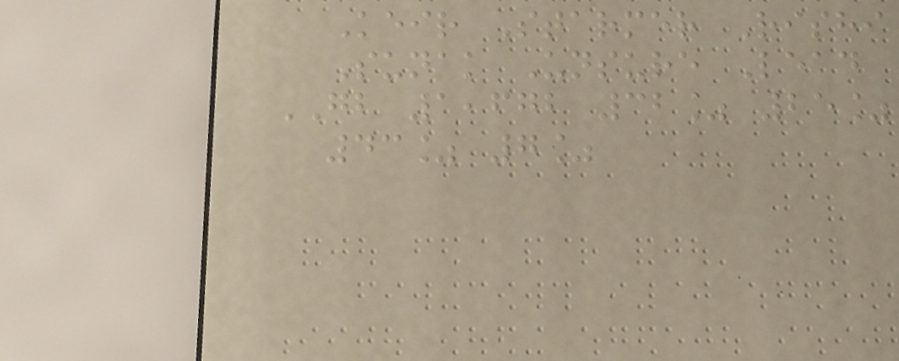Keir Starmer Rishi
Sunak Unsure Lead
GB 1,672 32% 25%
43% 7%
